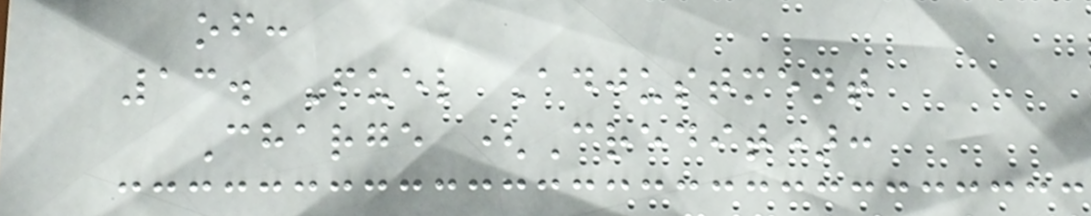of:
13. Fuel Adjustment
Charge (Credit):
